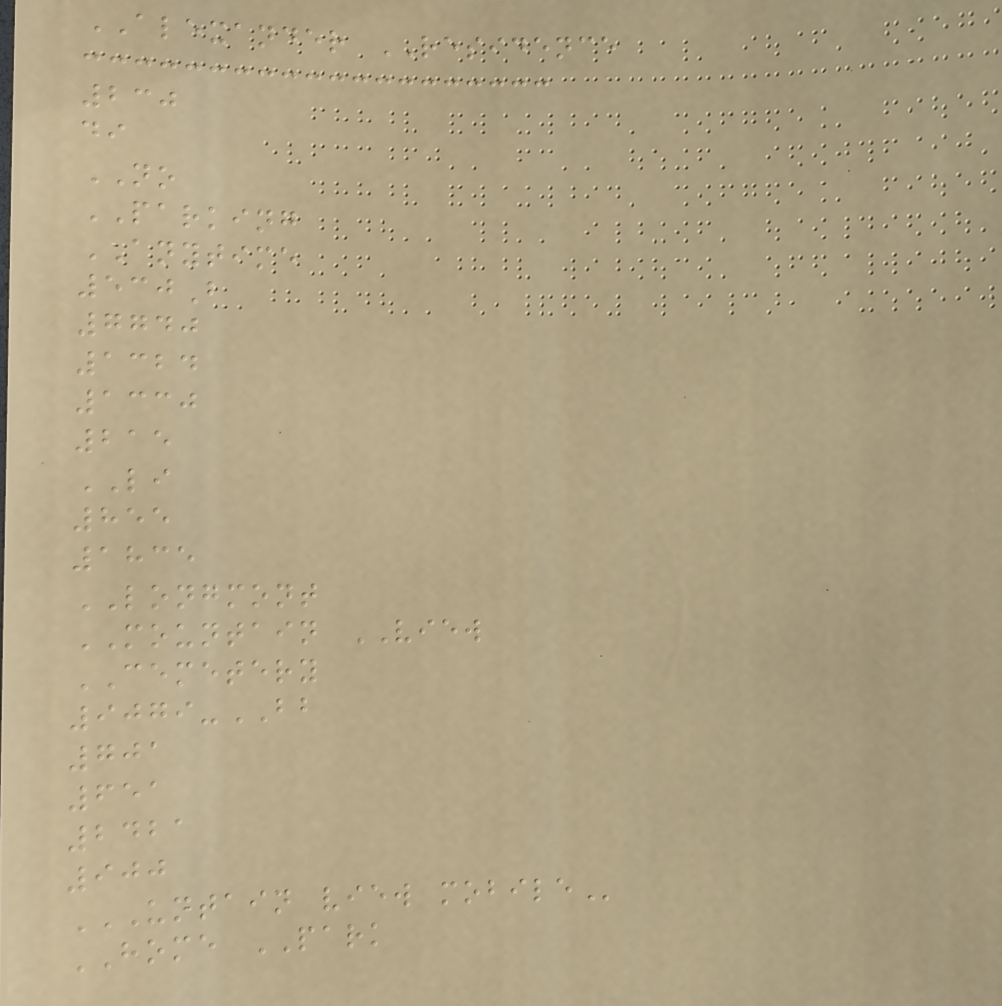ALEXANDER RESIDENCE
230
di
NO
PARKING
ANYTIME
530B
7740
1324
1330
215
LI
855
1835
LONGMONT
MOUNTAIN VIEW
CEMETERY
9079-BB
701
651
2421
900
UNTAIN VIEW MOBILE
HOME PARK
